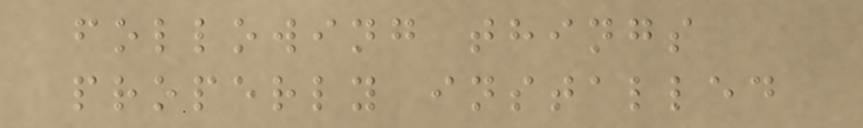following things
properly installed
